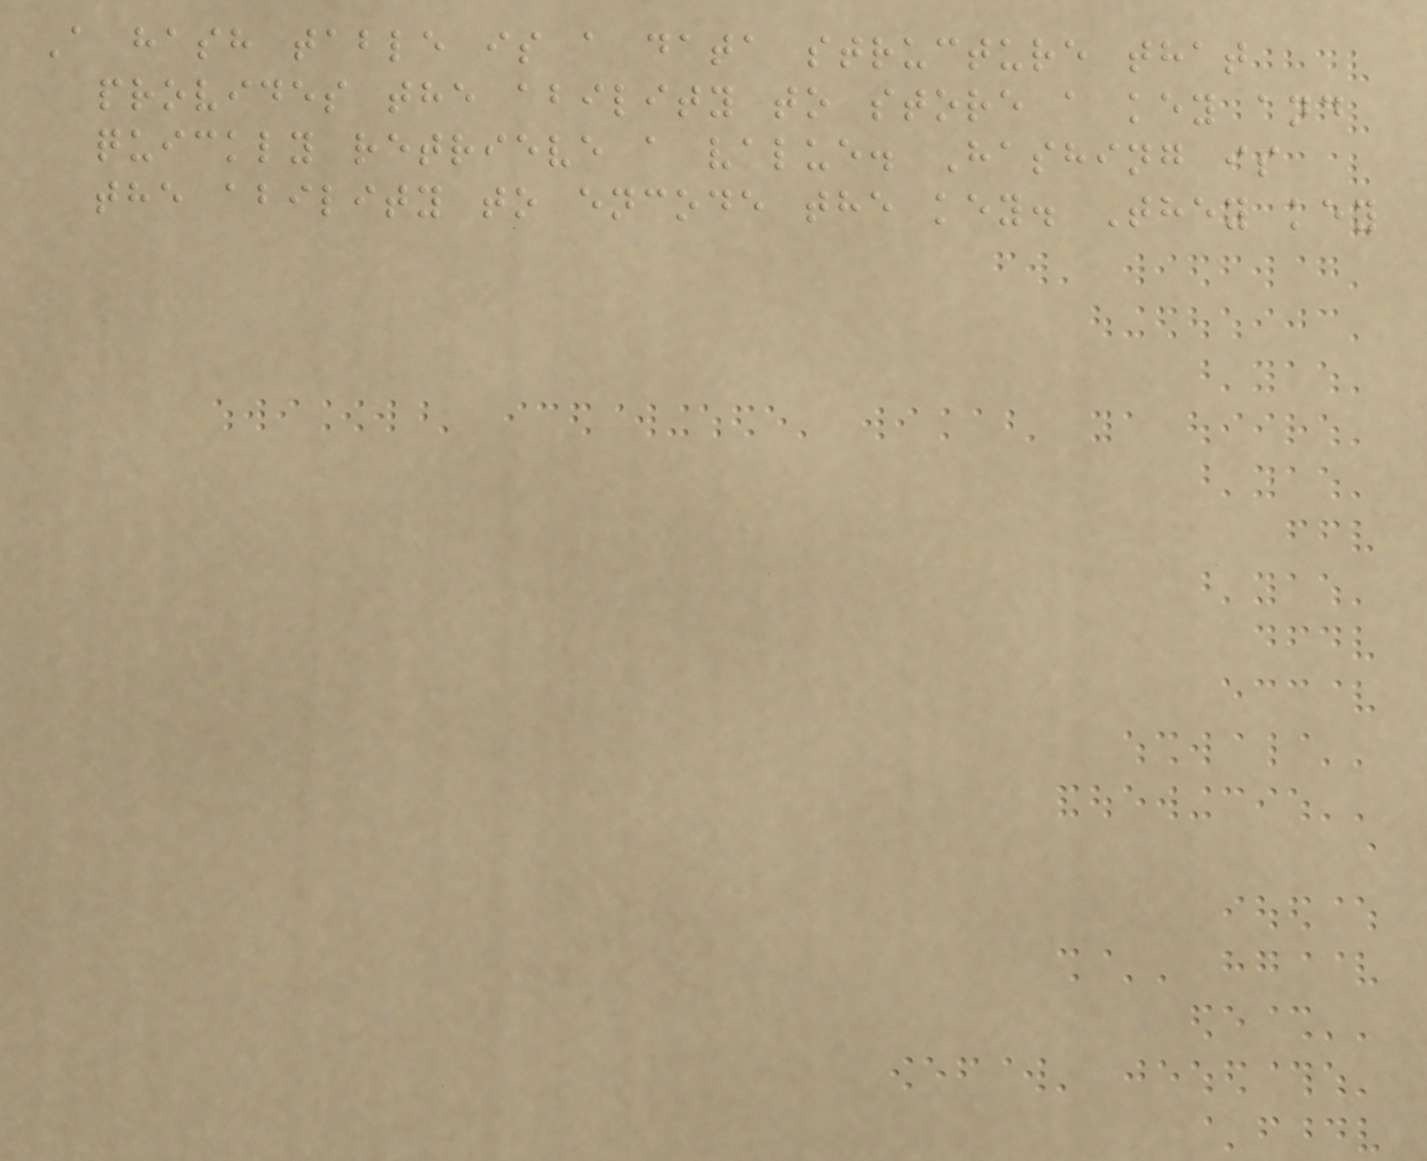A hash table is a data structure that
provides the ability to store a key and
quickly retrieve a value. Hashing is
the ability to encode the key. They key
